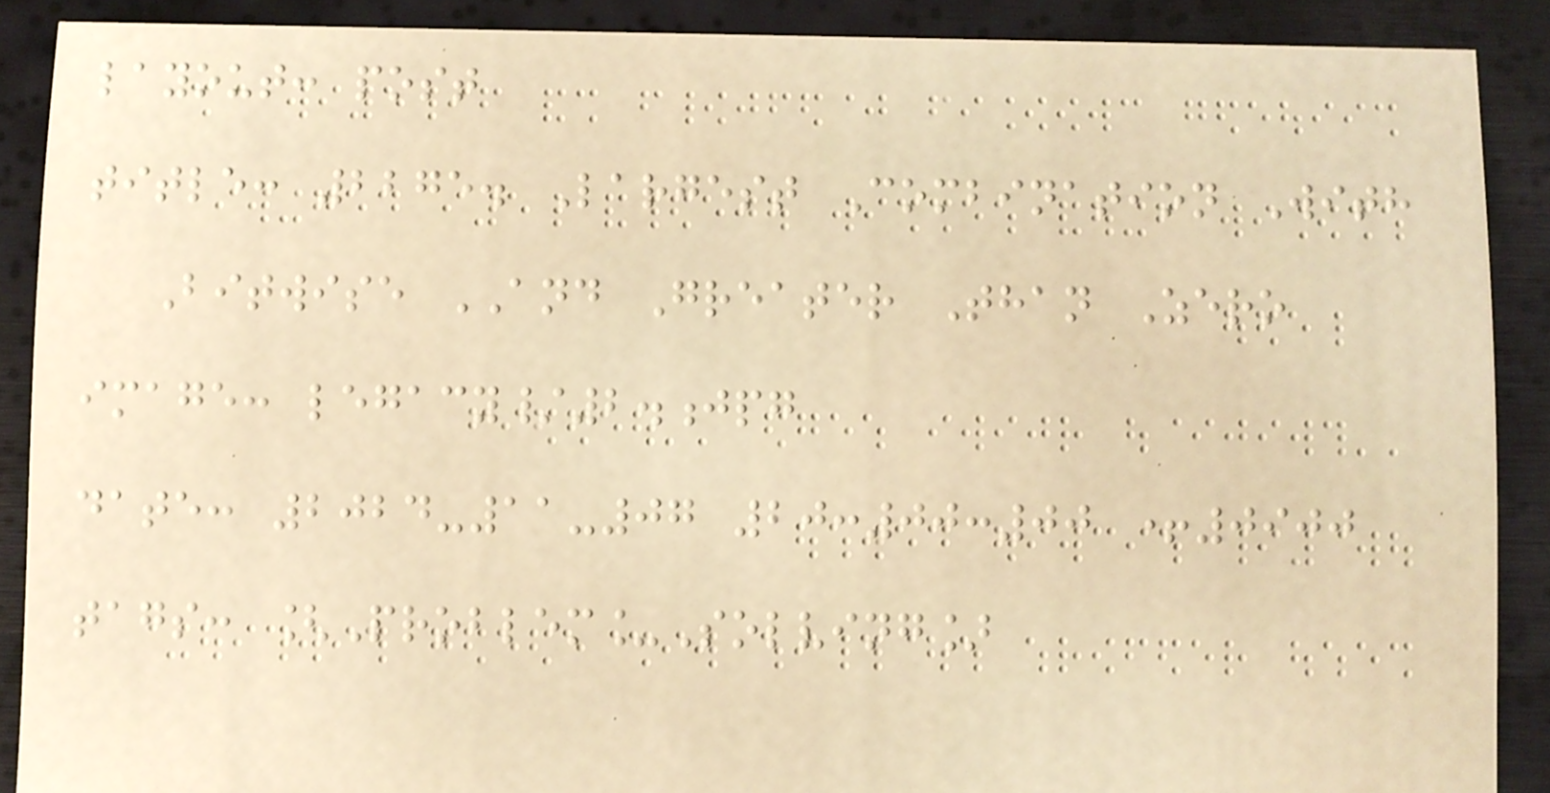layout: post
title: 2275. Largest Combination With
Bitwise AND Greater Than Zero
image: legacy/2.jpg
date: 2024-11-07 20:00:00 +0900
tags: [Problem_Solving]
